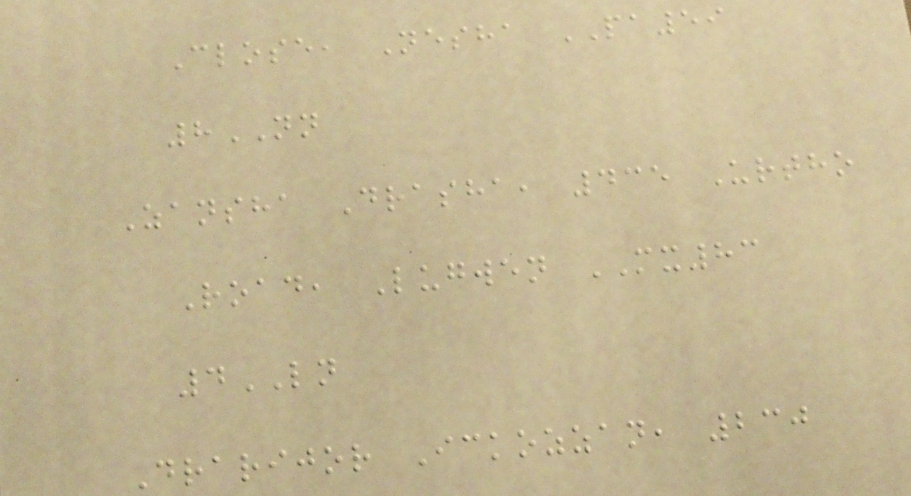Close, Nesha PA59
8NN
Zansha Drasha, 435 Urtho
Road, Lugwen MX83
4LN
Drarijor Ickozzan, 230
